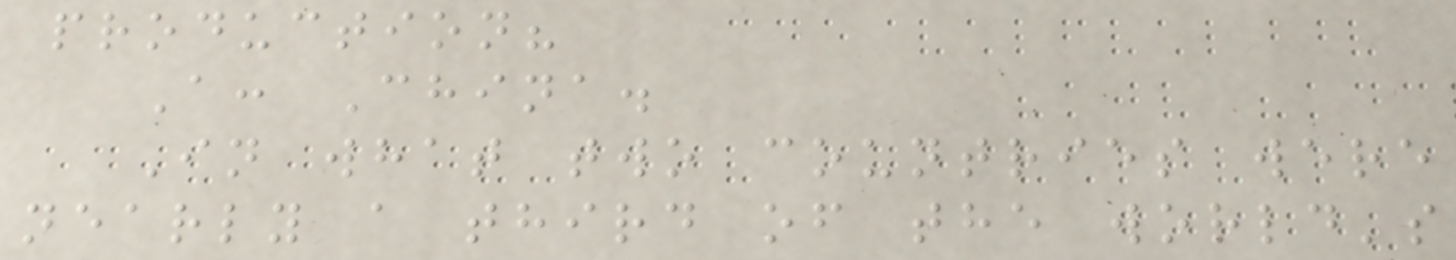production?
A: China.
In what two countries were
nearly a third of the world's
